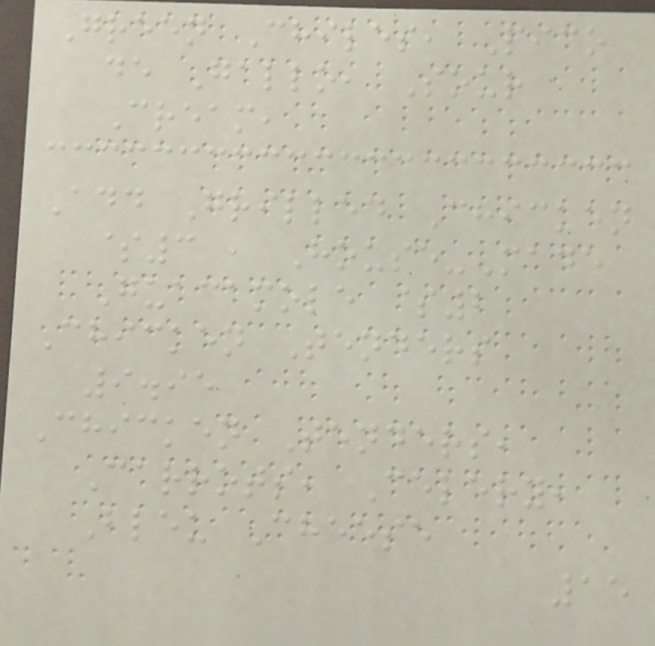Green Chiles, Pico
de Gallo, Sour
Cream,
Add Grilled Chicken
$3 , House-Made
Guacamole $2
Chicken Tenders
9.95
Chicken Tenders,
Carrots, Celery,
Bleu Cheese
15
